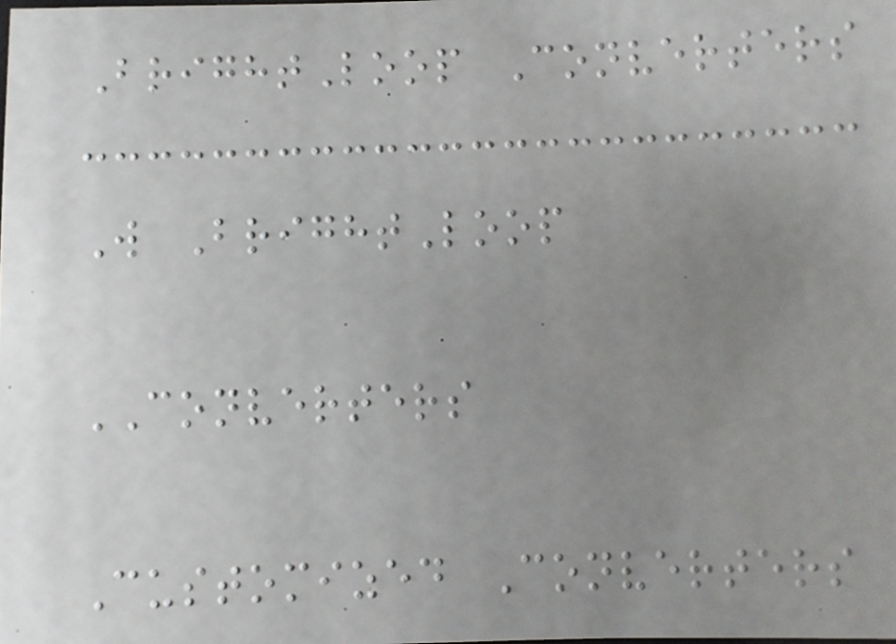BrightLoop Converters
W BrightLoop
CONVERTERS
Customized Converters
